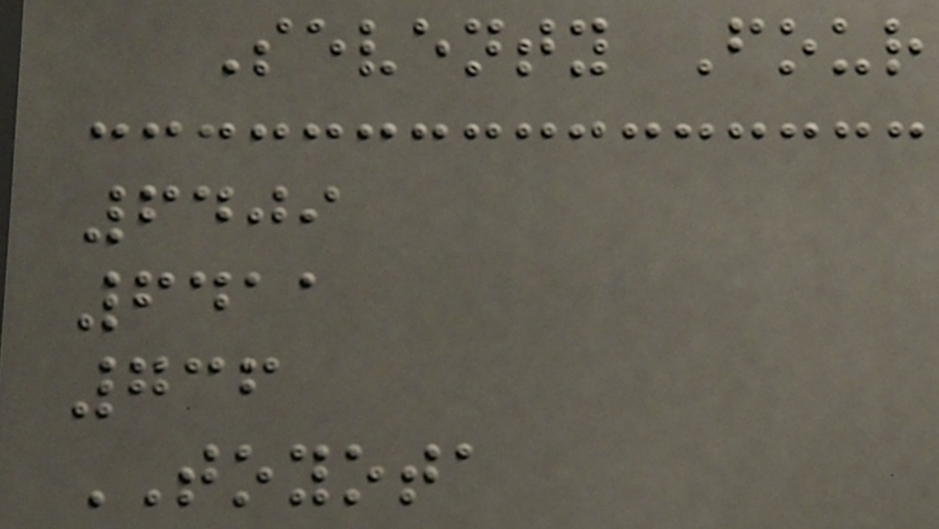Seventy Four
6409
6411
736
TOYOTA
